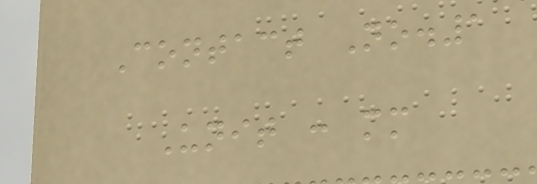Contact No.1
Unit : mm
